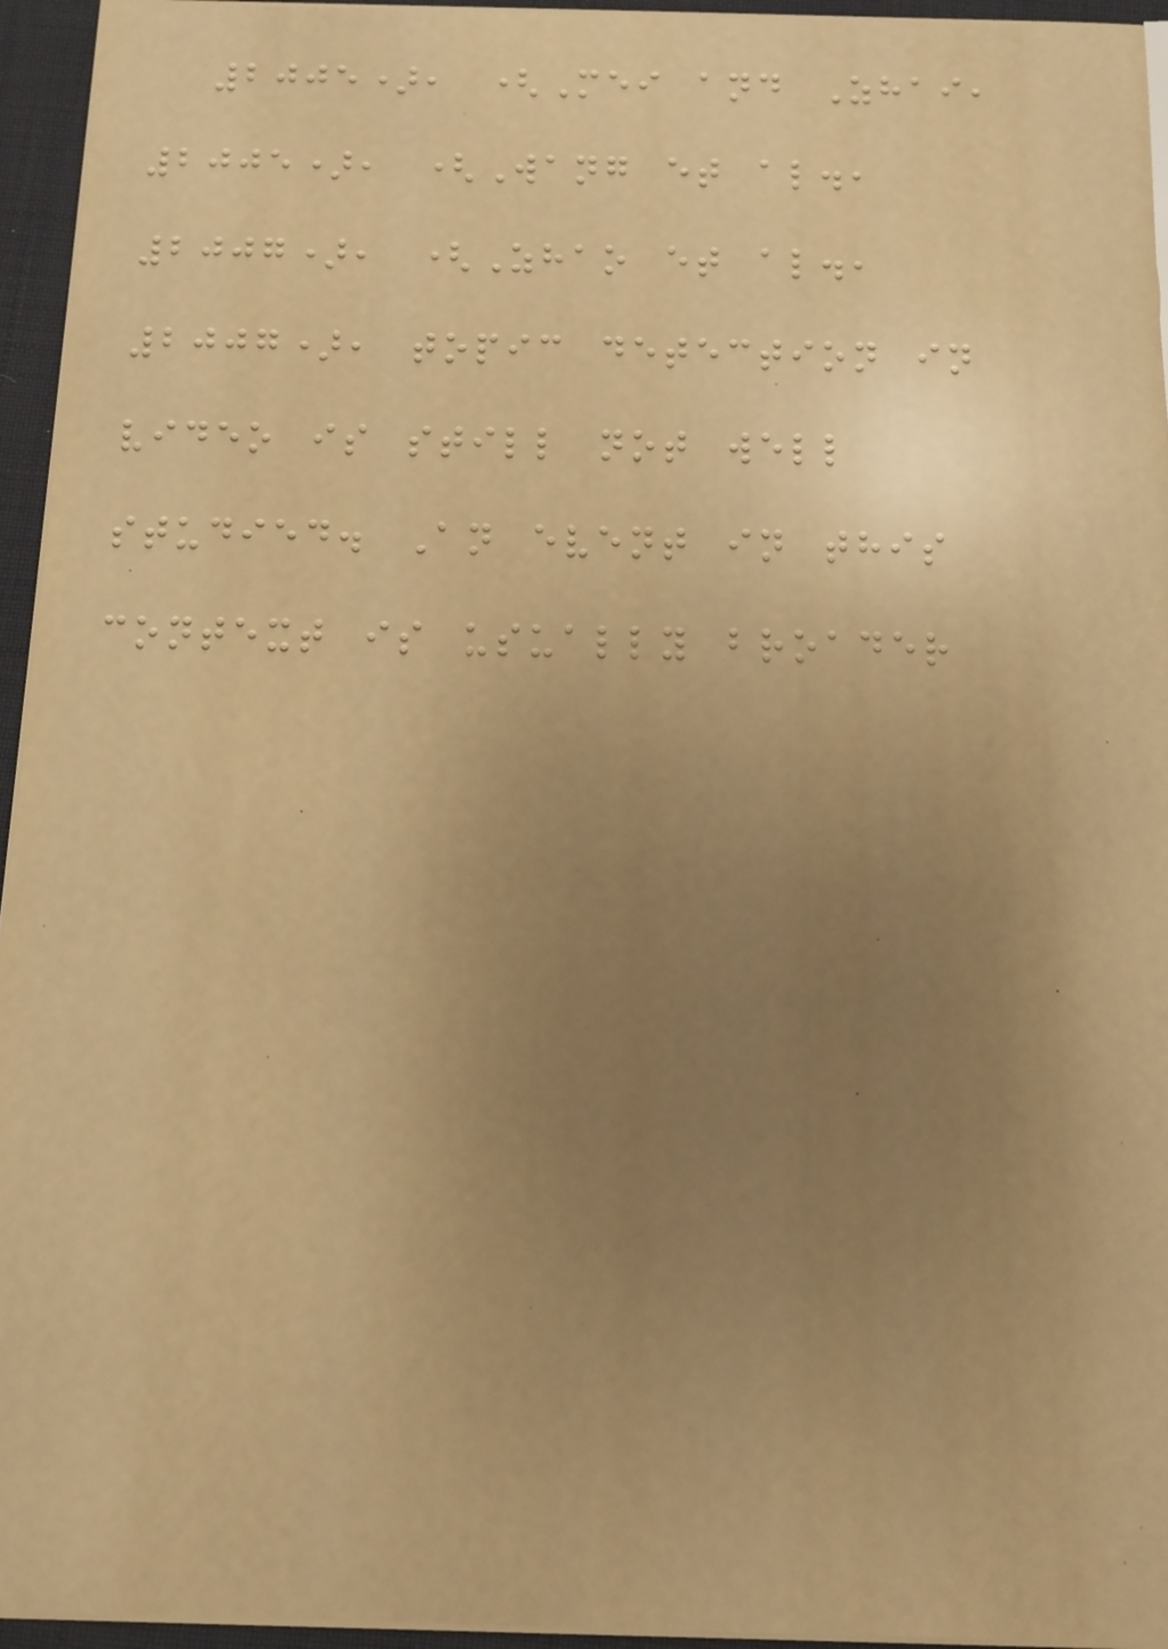2005), (Mei and Zhai,
2005), (Wang et al.,
2007), (Zhao et al.,
2007), topic detection in
video is still not well
studied. An event in this
context is usually broader
